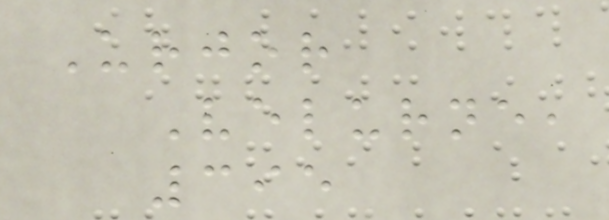Urjor
Velurne,
395
